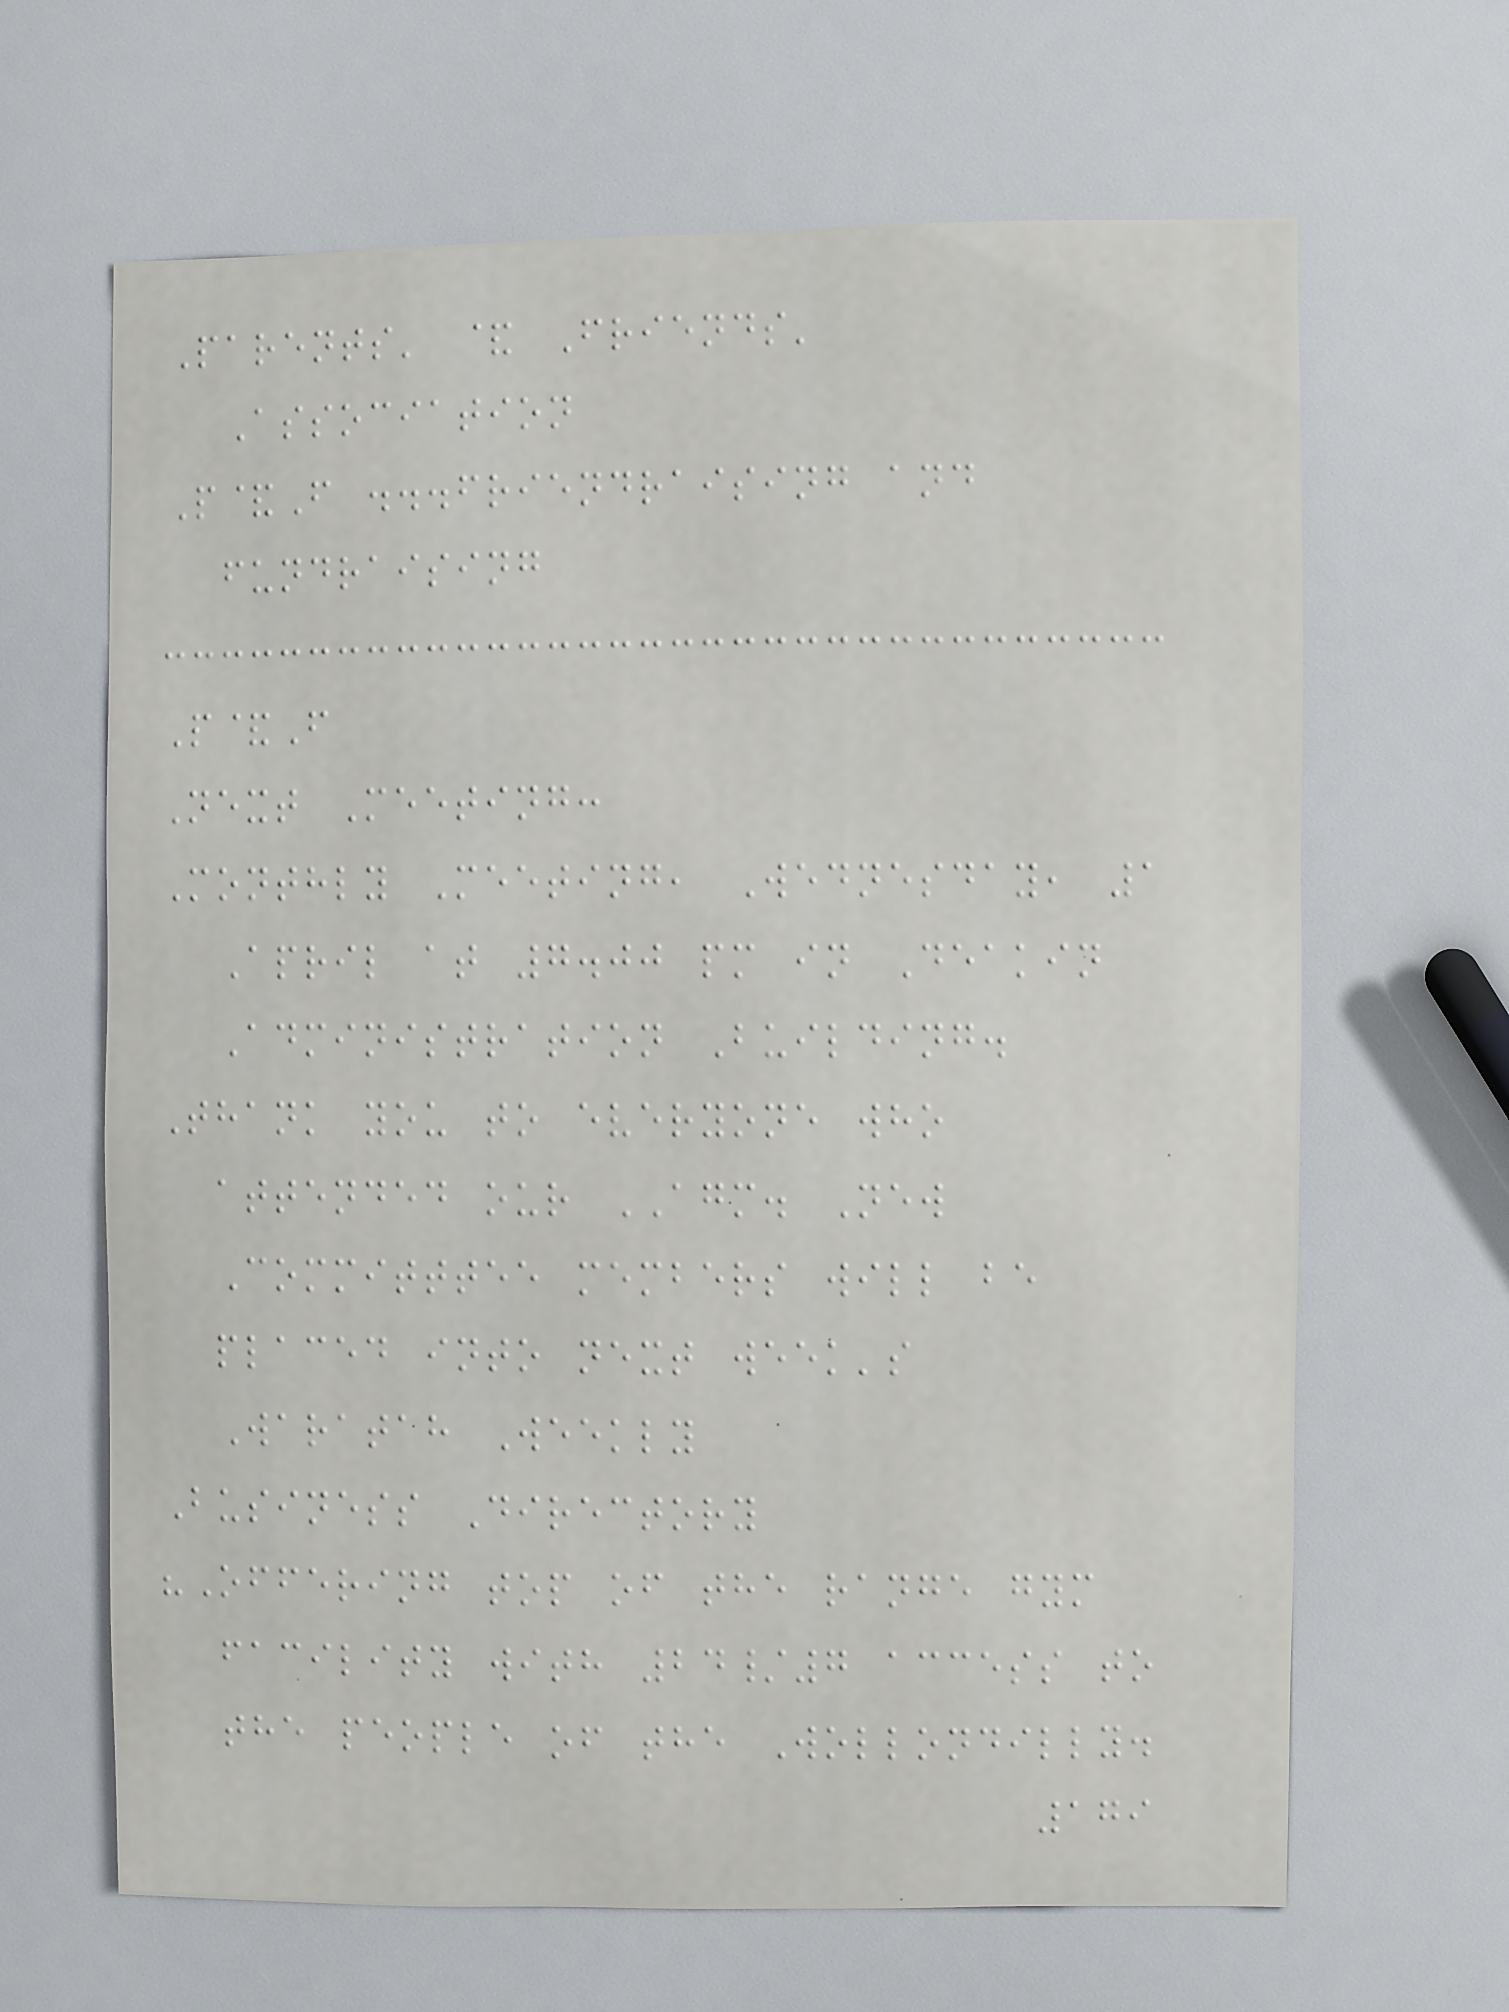Parents' & Friends'
Association
P&F ...friendraising and
fundraising
P&F
Next Meeting:
Monthly Meeting, Wednesday, 1
April at 7.00 pm in Deakin
Administration Building.
Thank you to everyone who
attended our AGM. New
Committtee members will be
placed into next week's
Waratah Weekly
Business Directory
"Offering top of the range gym
facility with 24/7 access to
the people of the Wollondilly.
179
